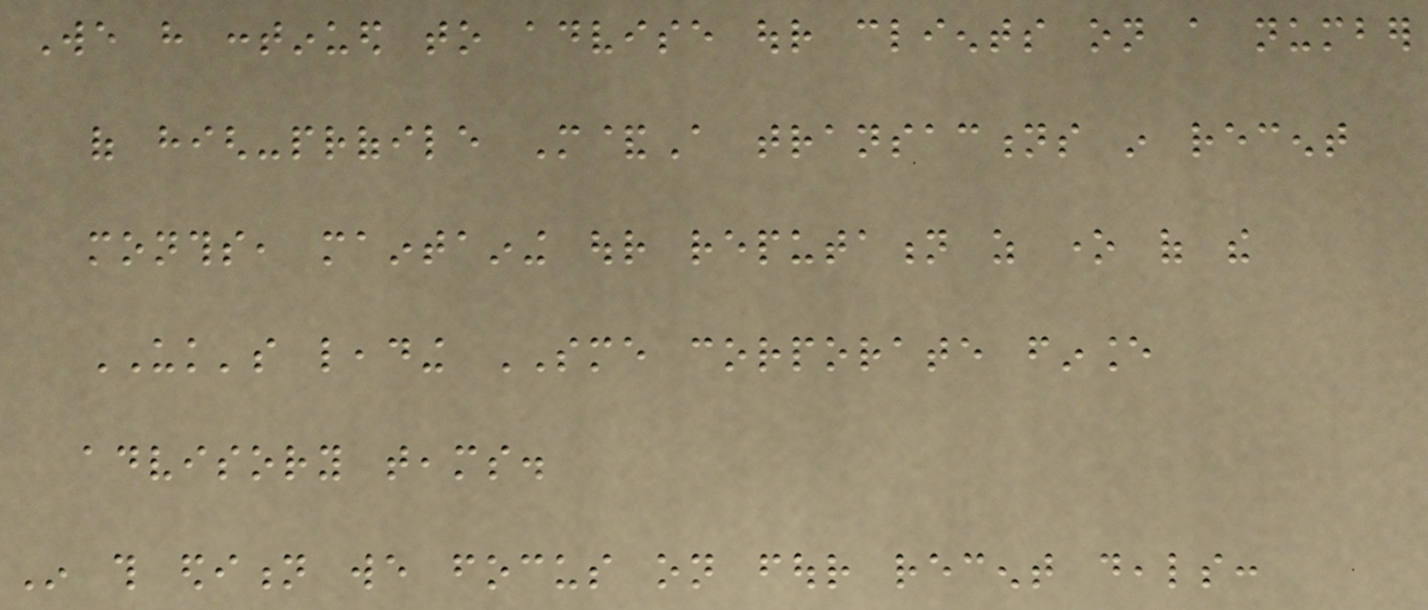We have continued to advise our clients on a number
of high-profile M&A transactions in recent
months, maintaining our reputation as one of the
UK's leading SME corporate finance
advisory teams.
In this edition we focus on four recent deals:
